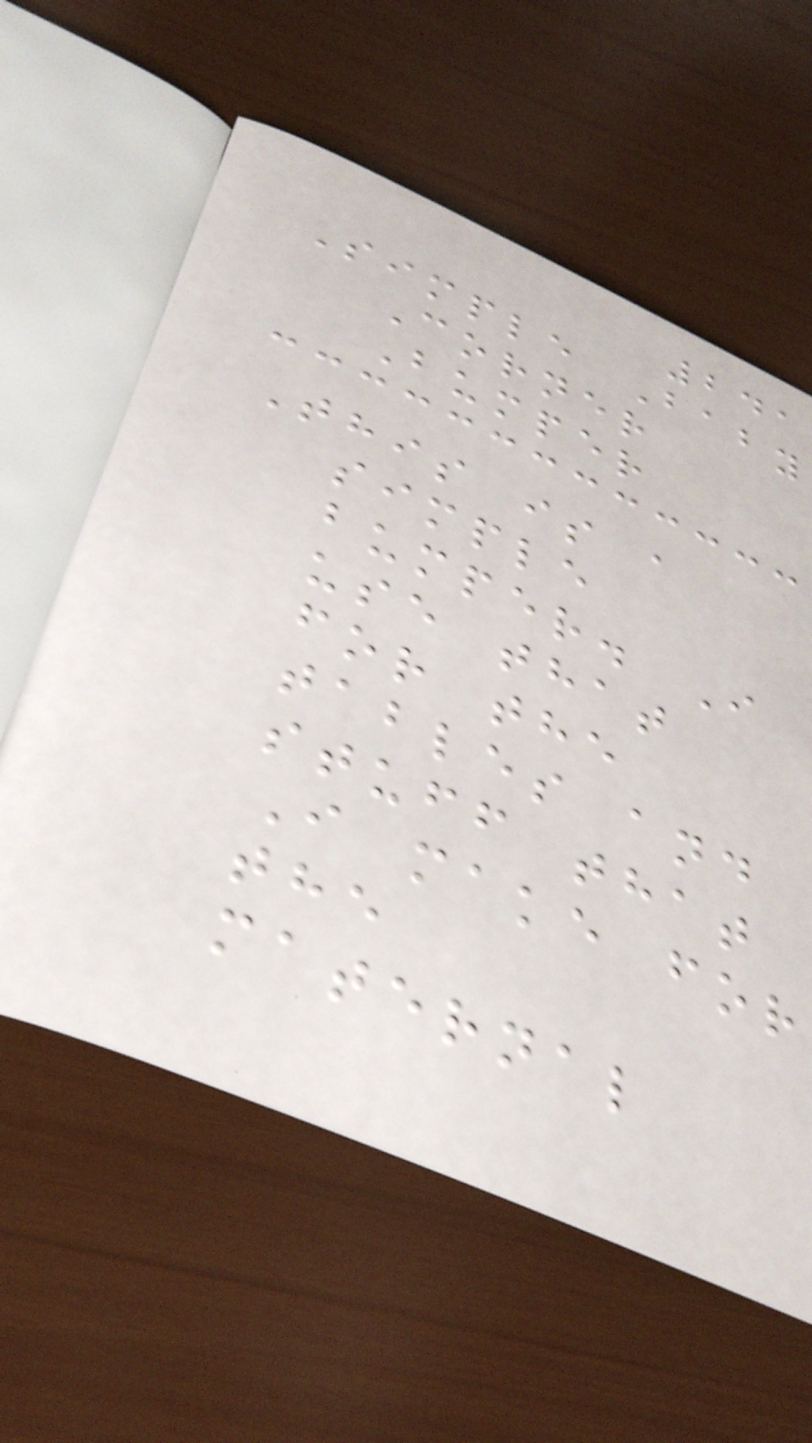241
Simple Baby
Corner
Bumper
This is a
simple
bumper. I
use that
for the
tables and
stuff that
I make for
the
maternal
